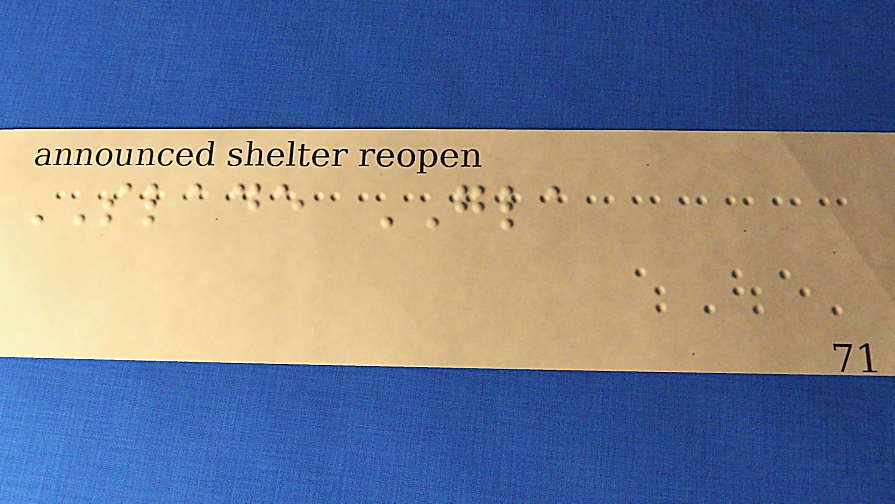SLADE GLA
